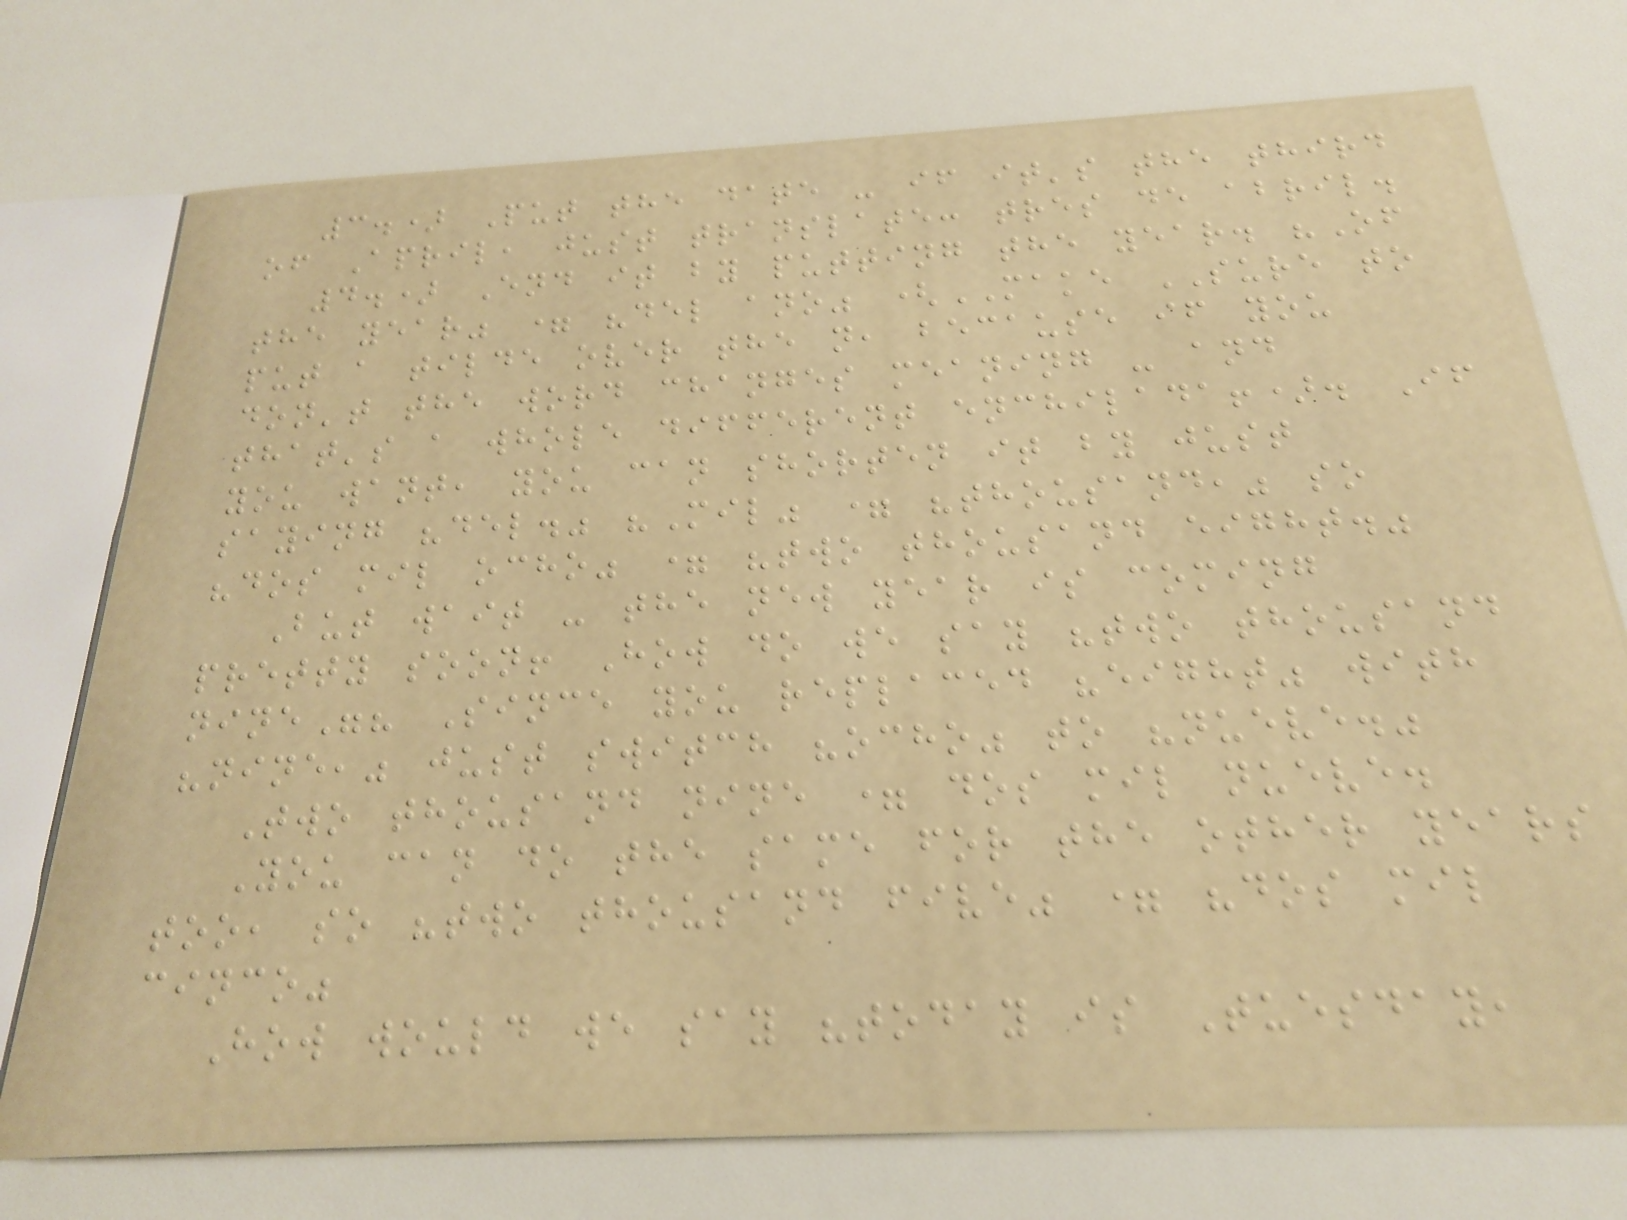3.) Put the date - if it's the third
of April, just translate: tres de abril.
4.) End it by putting the year. "Of
the year" = "del ano" (MAKE SURE to
put a tilde over the n, because if you
don't the word changes meaning - and
that's a whole different enchilada!). If
you want, you can shorten it by just
saying "del." "Mil" = "thousand," so
"dos mil ocho" = "two thousand eight."
But wait - the new year is coming
pretty soon! How do we say "two thousand
nine"? Since you replaced "eight" with
"nine," just switch "ocho" to "nueve."
Two thousand nine = dos mil nueve.
You can do the same for the other years
too, so "two thousand five" = "dos mil
cinco"
How would we say "today is Tuesday,
